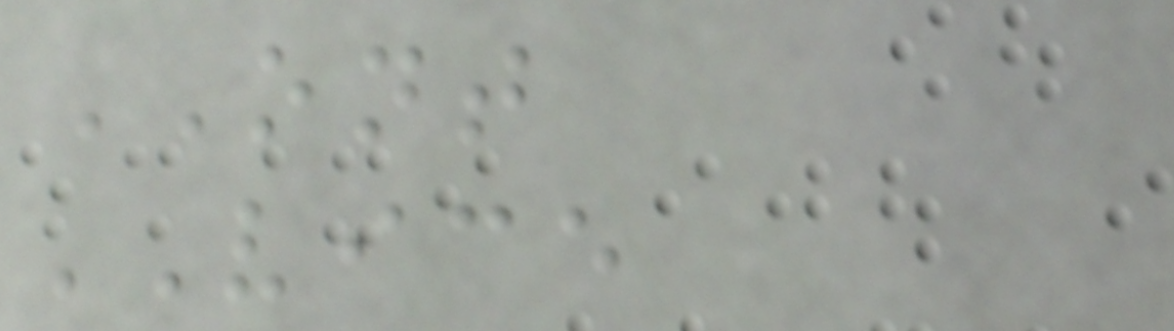ONT
VICE
